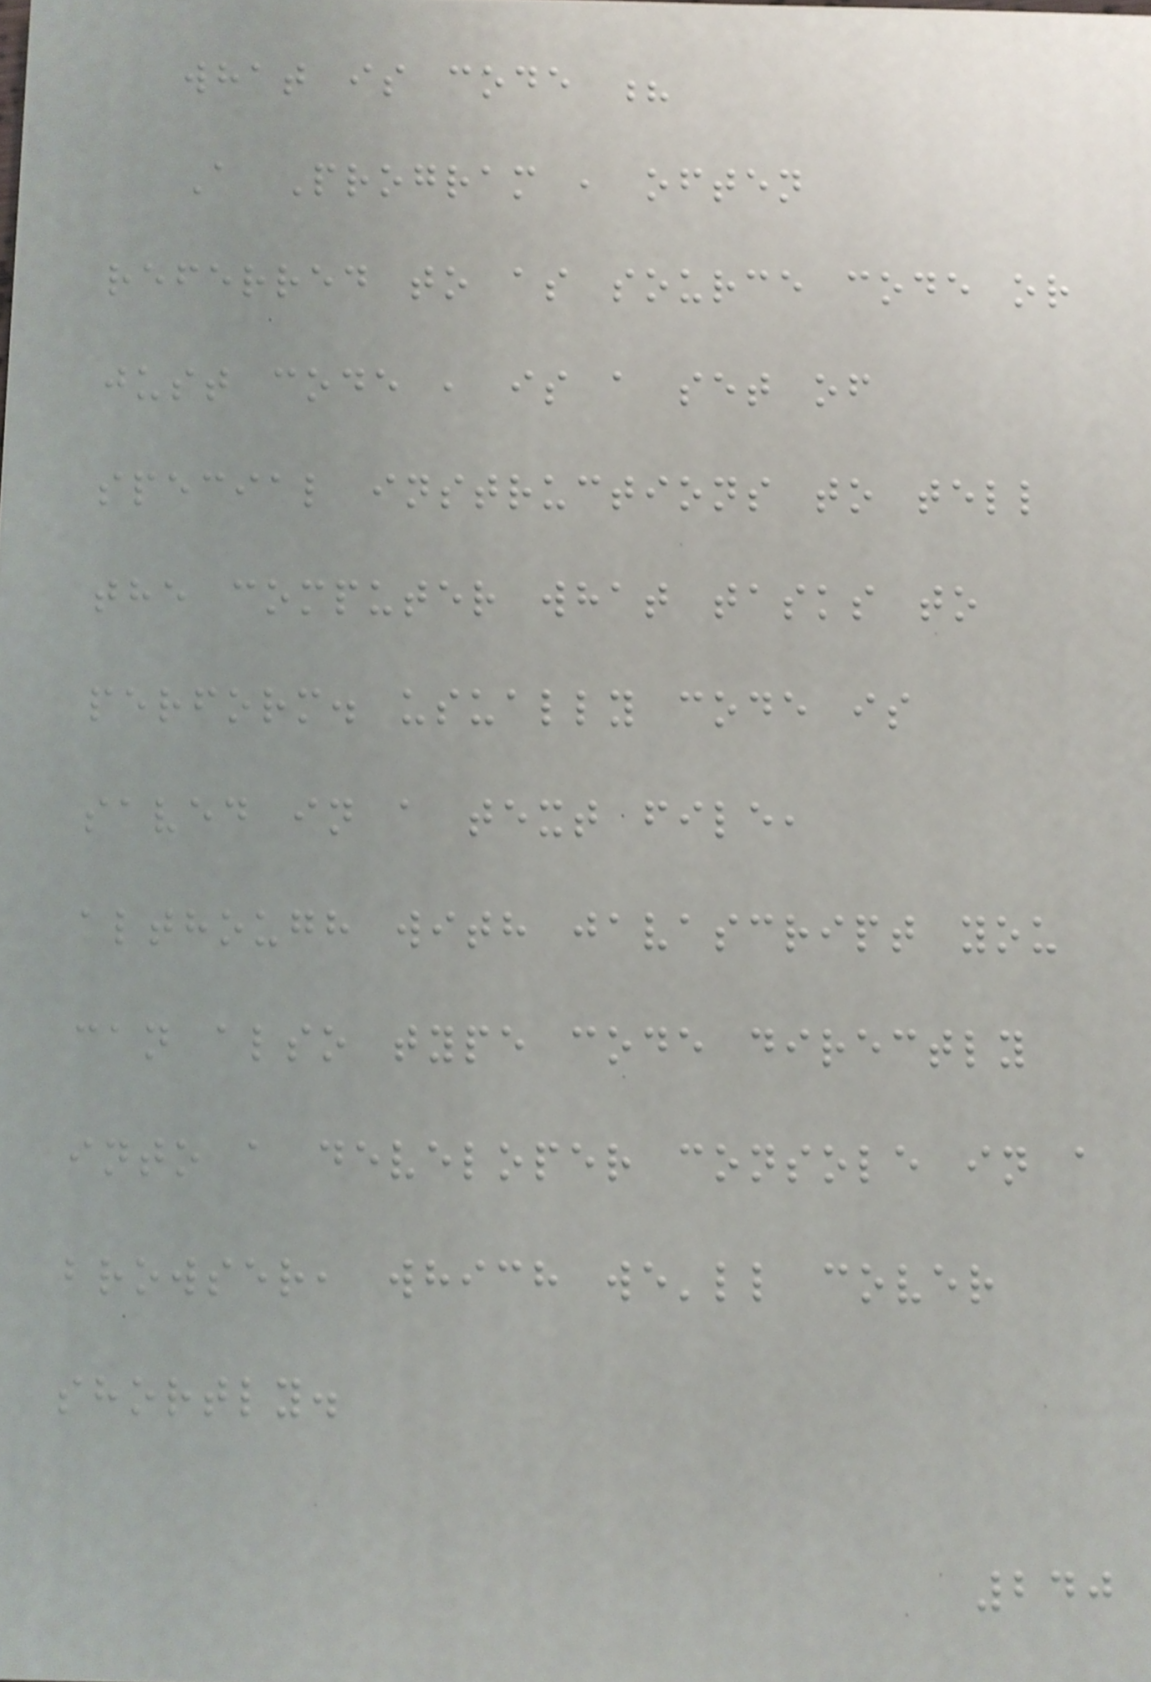what is code ?
A Program , often
referred to as source code or
just code , is a set of
special instructions to tell
the computer what tasks to
perform. usually code is
saved in a text file,
although with javascript you
can also type code directly
into a developer console in a
browser, which we'll cover
shortly.
240
